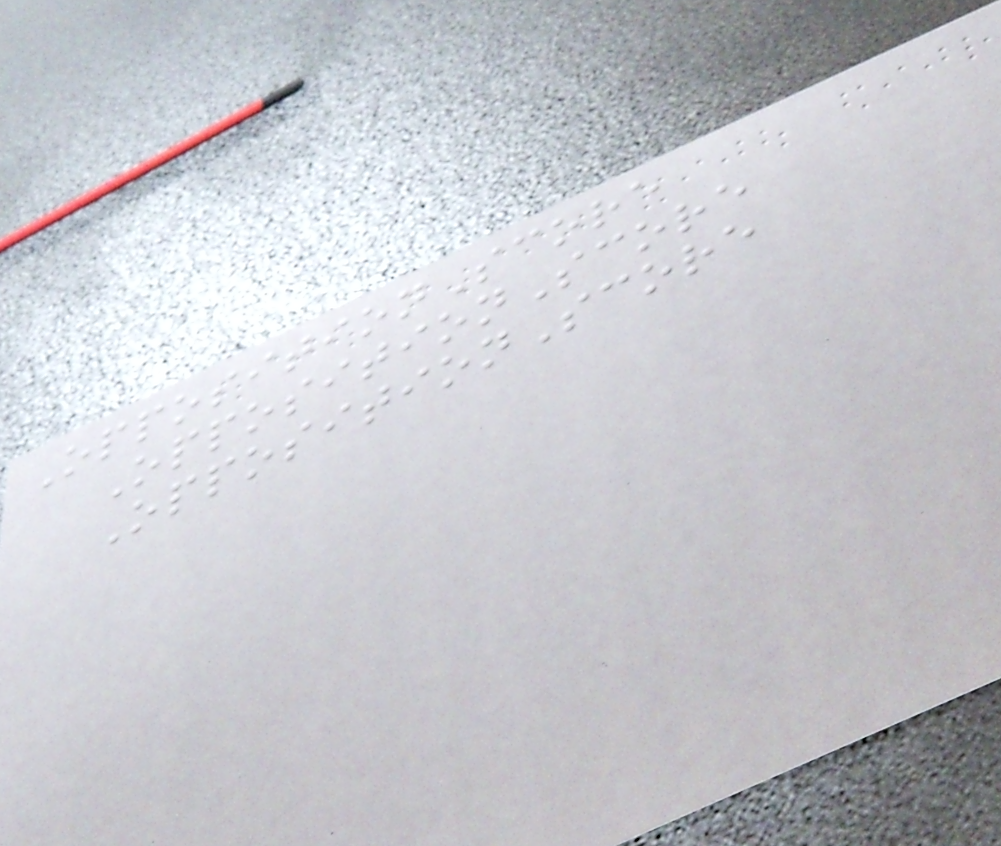OppositionScore
OppositionScore
OppositionScore
